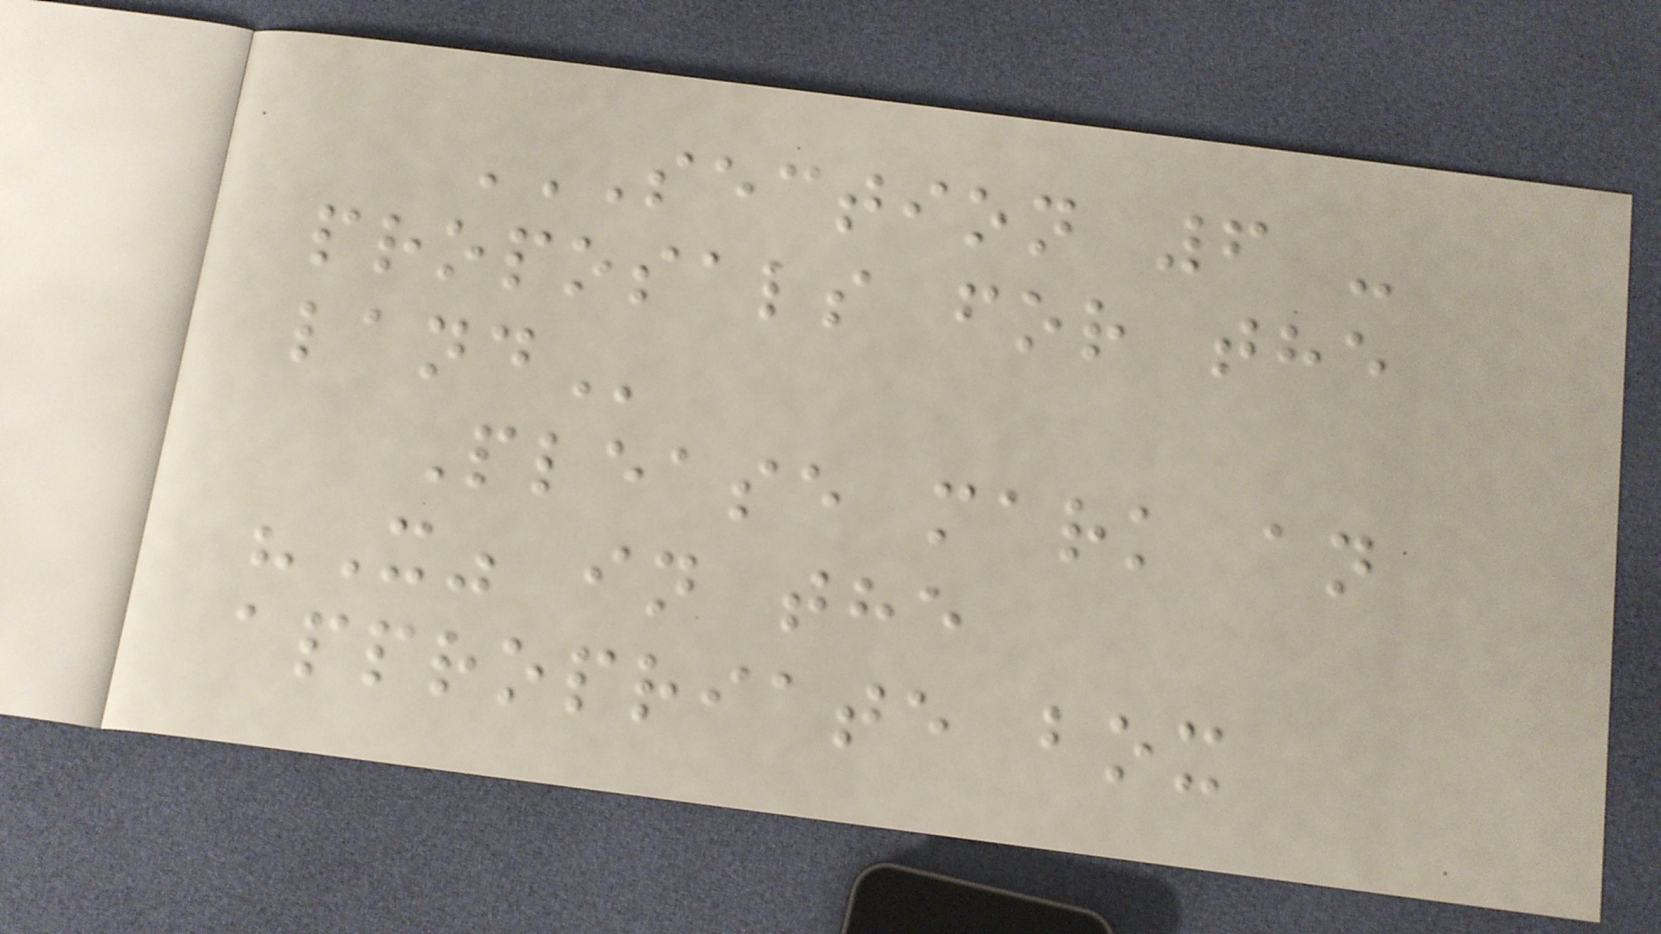SECTION 6 -
PROPOSALS FOR THE
LAND
Please mark an
"X" in the
appropriate box
